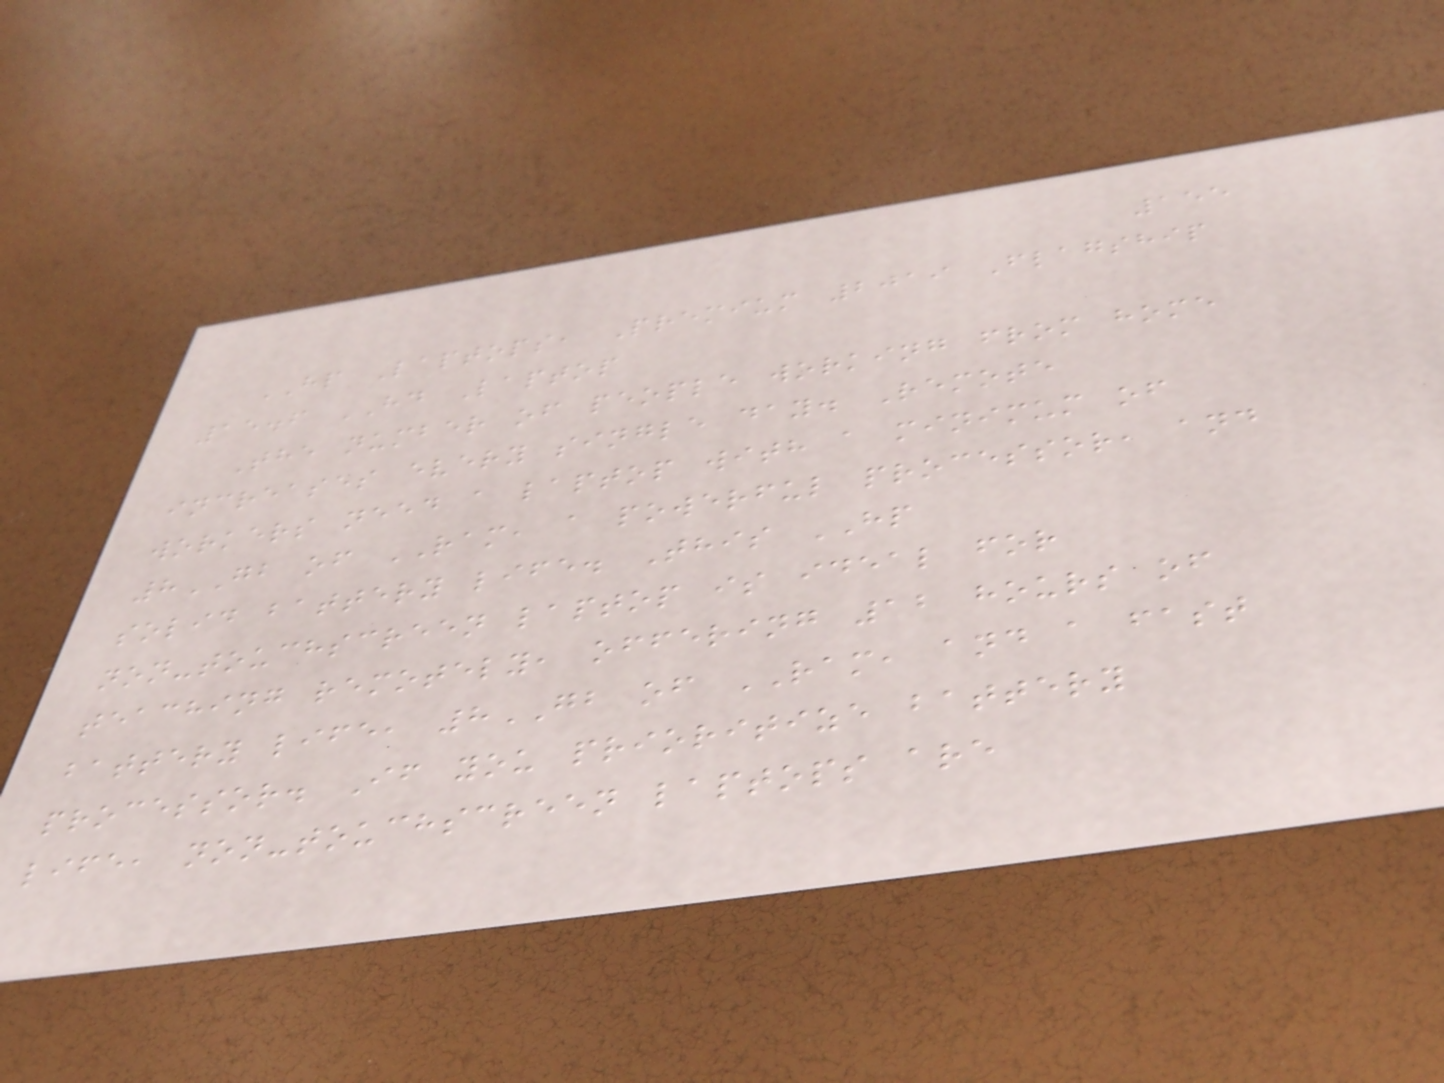155
HP Laptops, Premium 2019 Flagship
15.6 HD Laptop
The number of people working from home
increases every single day. Remote
workers need a laptop with a minimum of
8GB of RAM, a powerful processor, and
solid battery life. This HP
non-touchscreen laptop is ideal for
teaching remotely, offering 12 hours of
battery life, 8GB of RAM, and a fast
processor. If you prioritize battery
life, non-touchscreen laptops are
